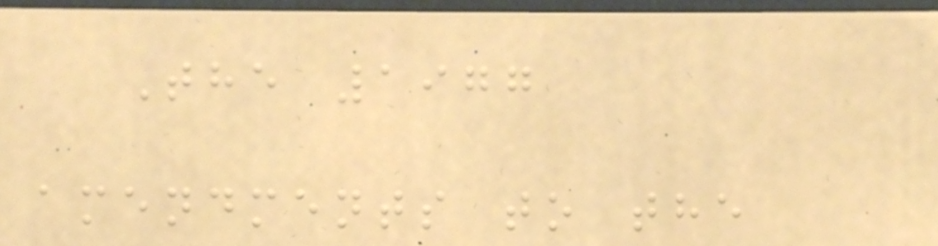The 1977
amendments to the
